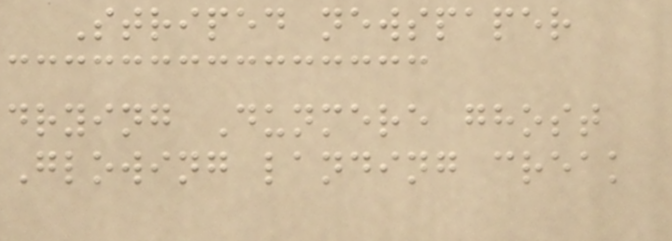Striped newspaper
drying Dunmere ghost
Glowing landing creak
